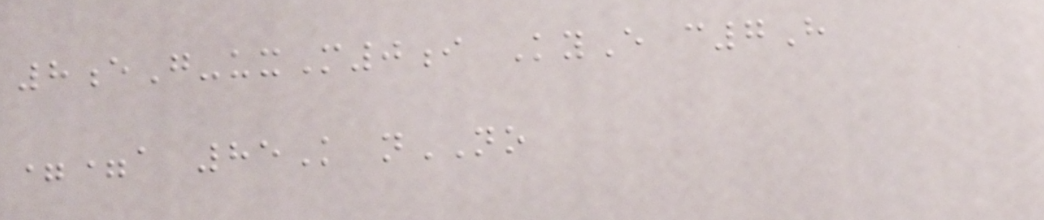8eG-uxM0i KyE c7H
==a 85K nNO
